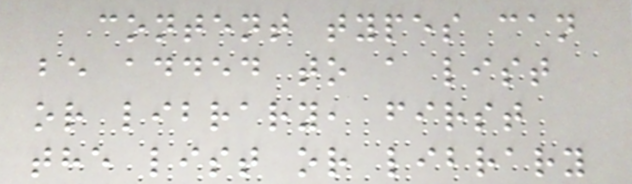content types can
be added to a list
or library, first
the list or library
